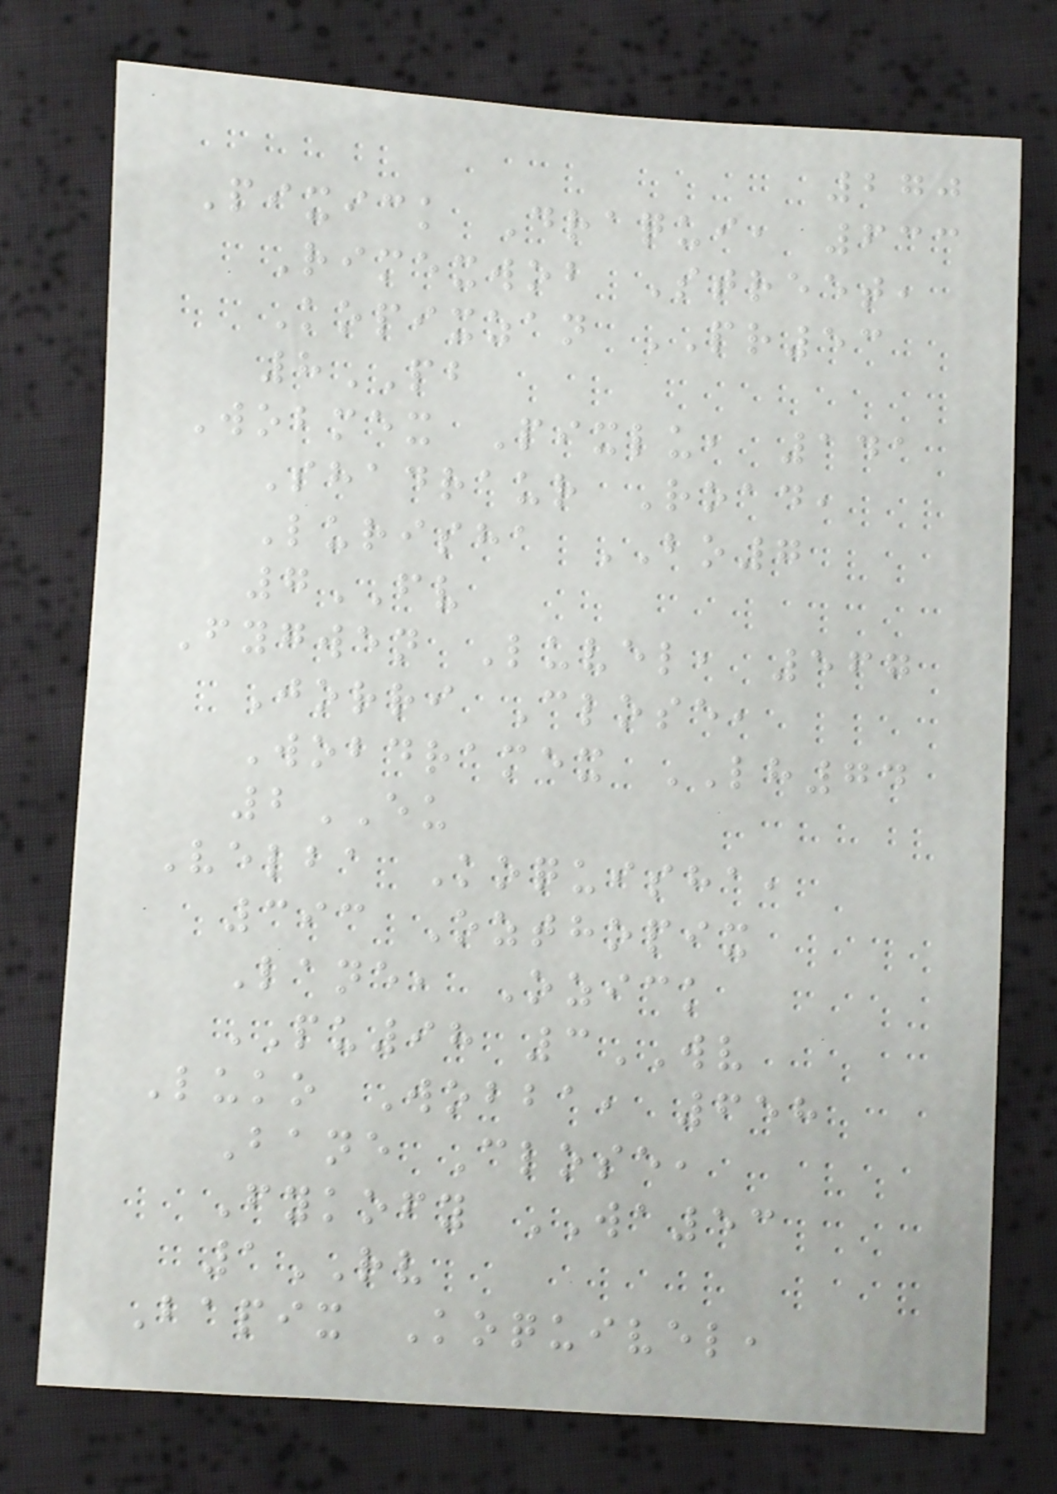270
Pixick Draqui, 633
Rimexwob Street,
Kopixzan PR53
8PB
Wobmex Pixlu, 141
Shadraur Road,
Lurisha BO7
7FV
Fygwen Luvel, 567
Jorri Close,
Wobdramex LH74
2EU
Velba Koquisha,
393 Ozthopix
Lane, Ozick
PU98 3WV
Luko Wobba, 658
Bane Close,
Fykofy WA53
1RV
Bapix Koquivel,
